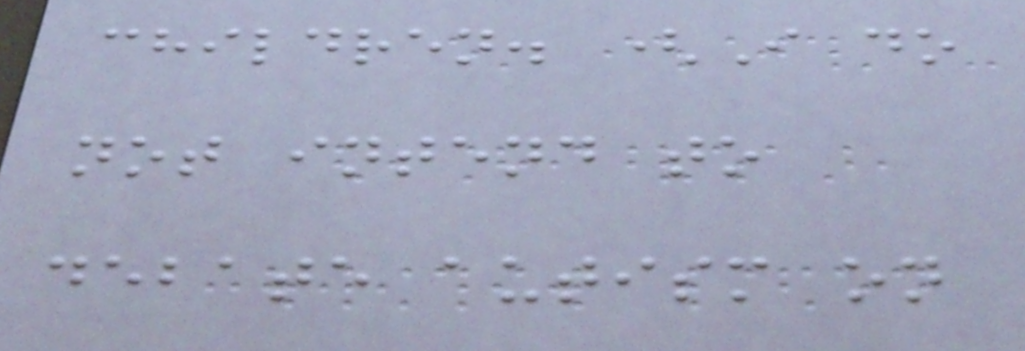children. (I do
not intend to
debate autism on
